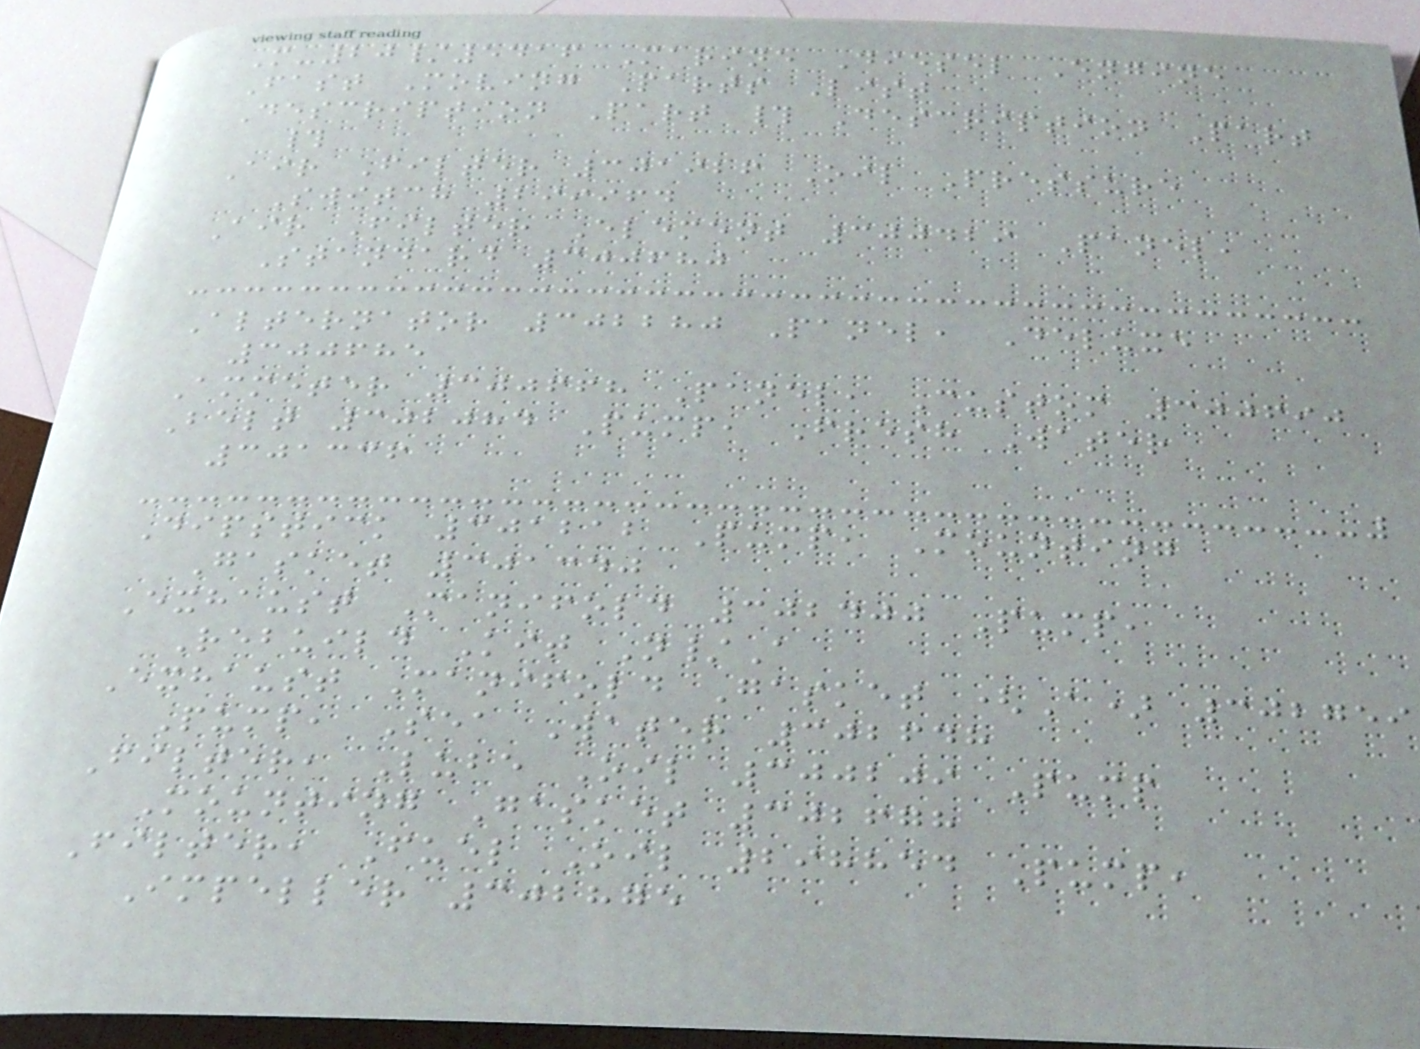M-20/5416 Marine Diesel Engine
Fast Moving Parts List
Description Part # Description Part
#
Air Filter 301926 Oil Pressure
Switch 299964
Air Filter Element 300429 Panel,
Standard 300680
Alternator 302280 Panel, Deluxe
300685
Ammeter 300668 Panel, Custom 300690
Belt 302084 Pump, Fresh Water
301336
Dipstick 301212 Pump, Mounting
Gasket 301340
Exhaust Manifold 302400 Pump,
Rebuild Kit N/A
Exhaust Manifold Gasket (A) 302759
Pump, Sea Water 302648
Filter, Lube Oil 300209 Pump
Mounting Gasket 302678
Filter, Fuel Oil 298854 Pump,
Impeller 302875
